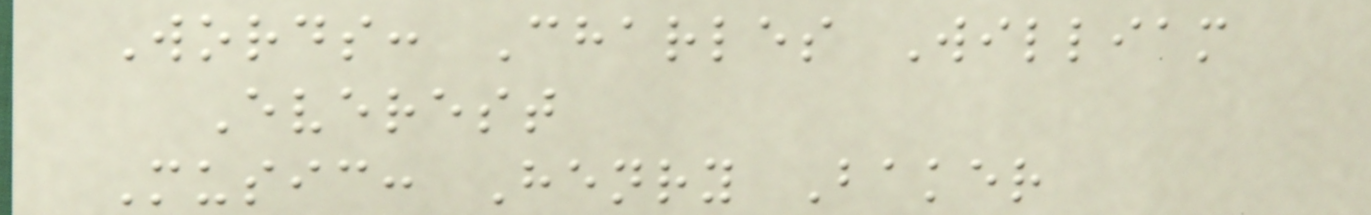Words: Charles William
Everest
Music: Henry Baker
